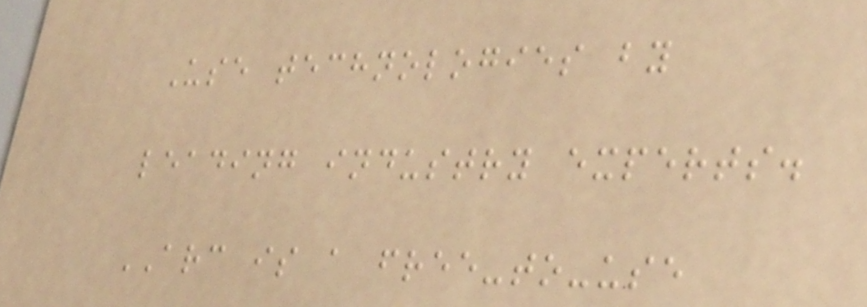Use technologies by
leading industry experts.
ARC is a free-to-use
